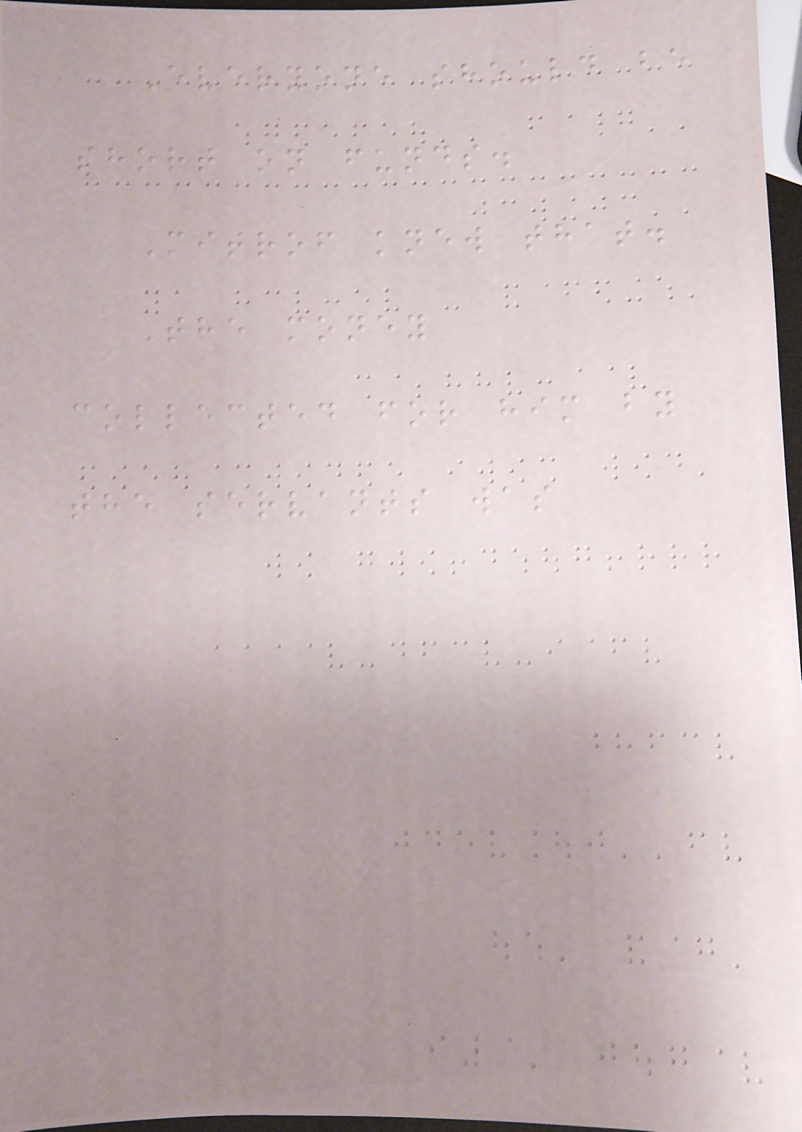Everyone should be
short on funds.
Mitrof knew that.
The money
collected for him by
the servants was
